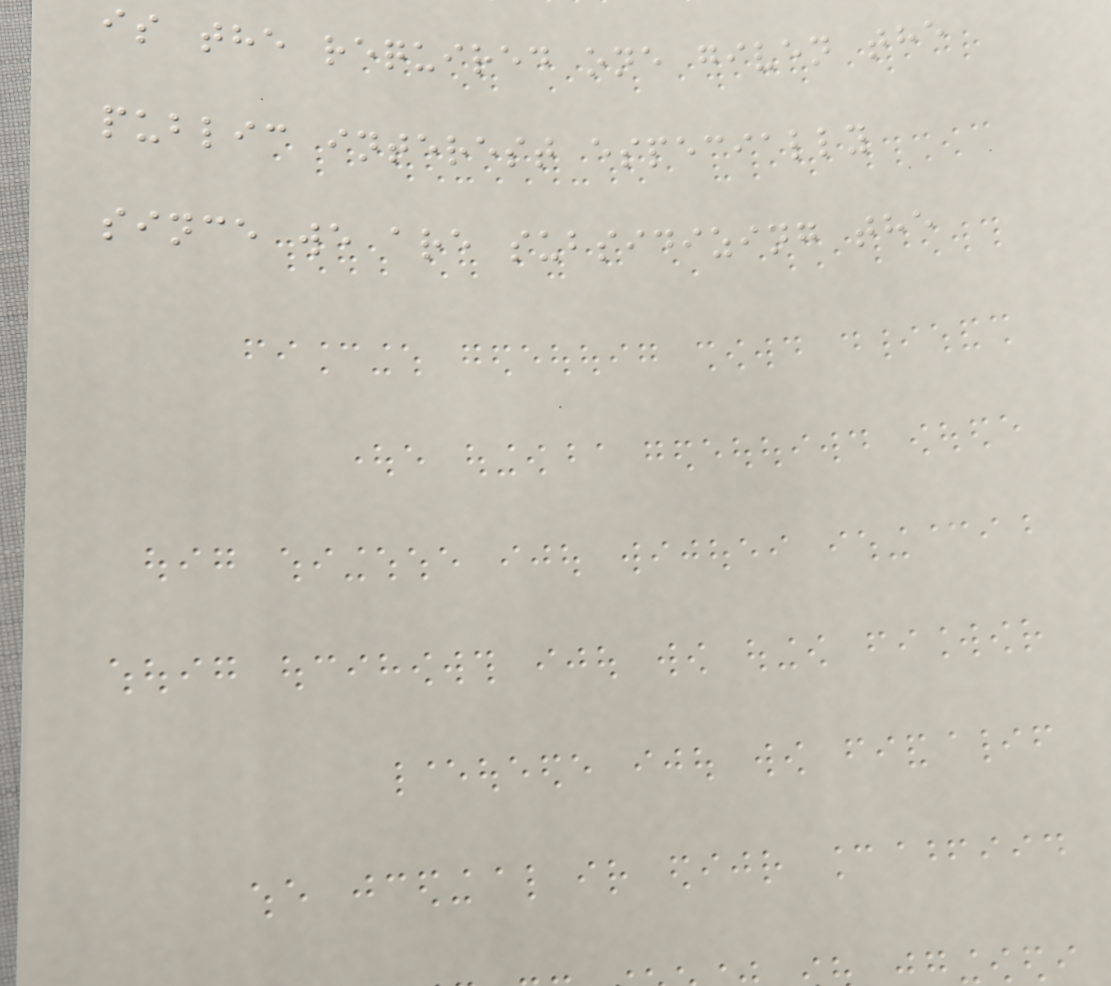is the required one given the
public interest especially
since we are subsidizing the
